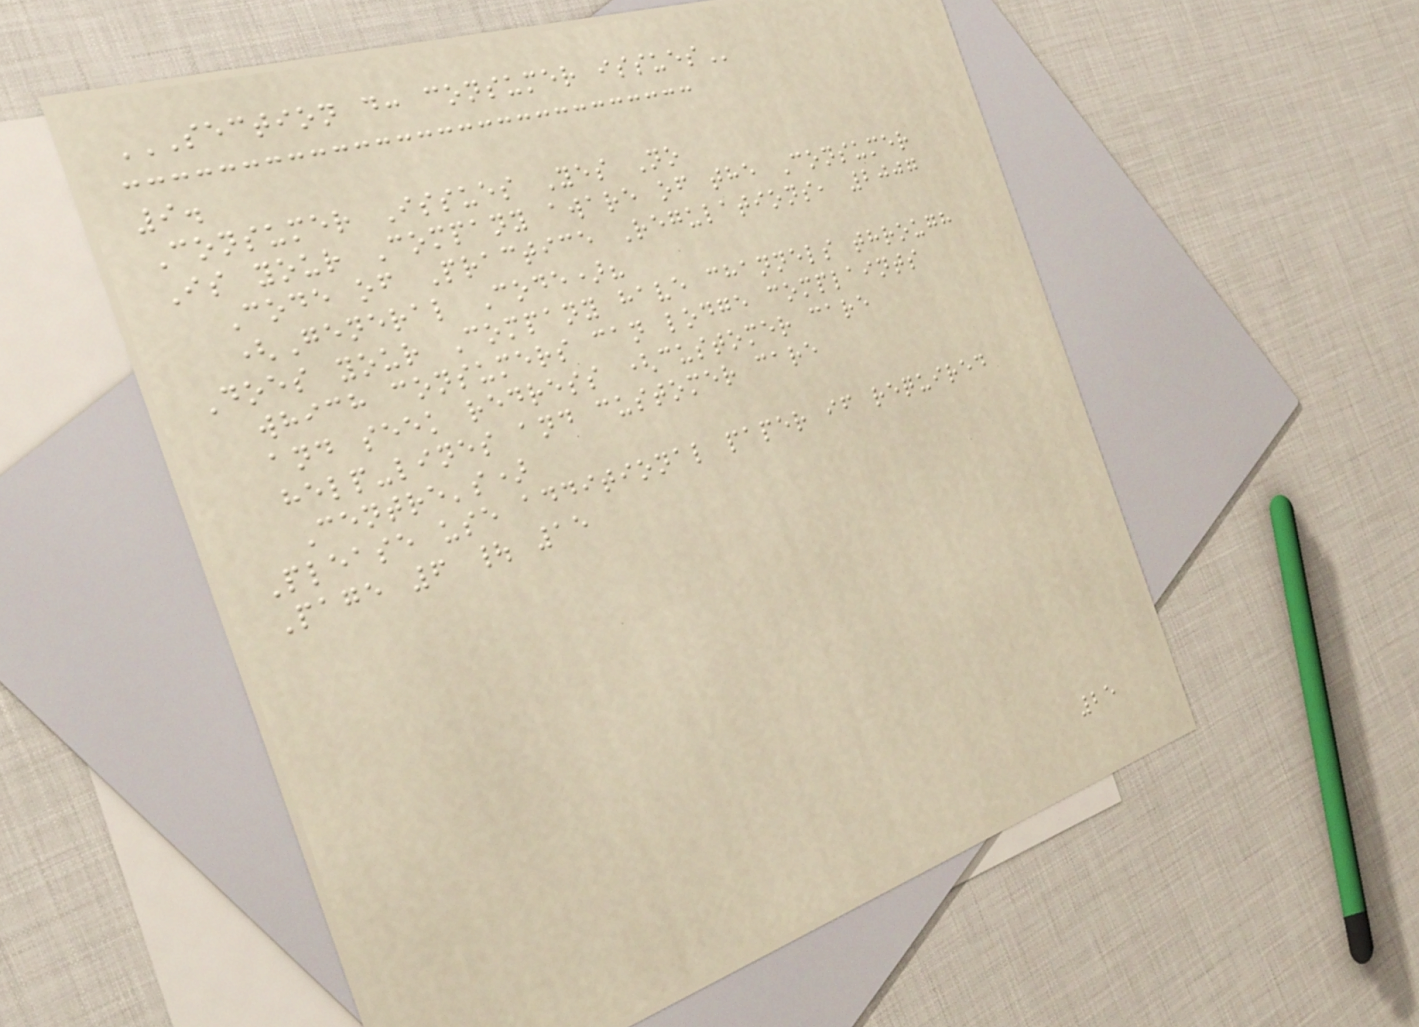SECTION D: CONSUMER ISSUES
9.
Consumer Issues Yes No
Is your Company aware of the Consumer
Code of Practice Regulations, 2007
(General Code)?
Does your Company have channels through
which consumers can lodge complaints
and seek redress (customer care
help-lines and customer care
Centre's)
Please use additional paper if required
Page 6 | 15
25
